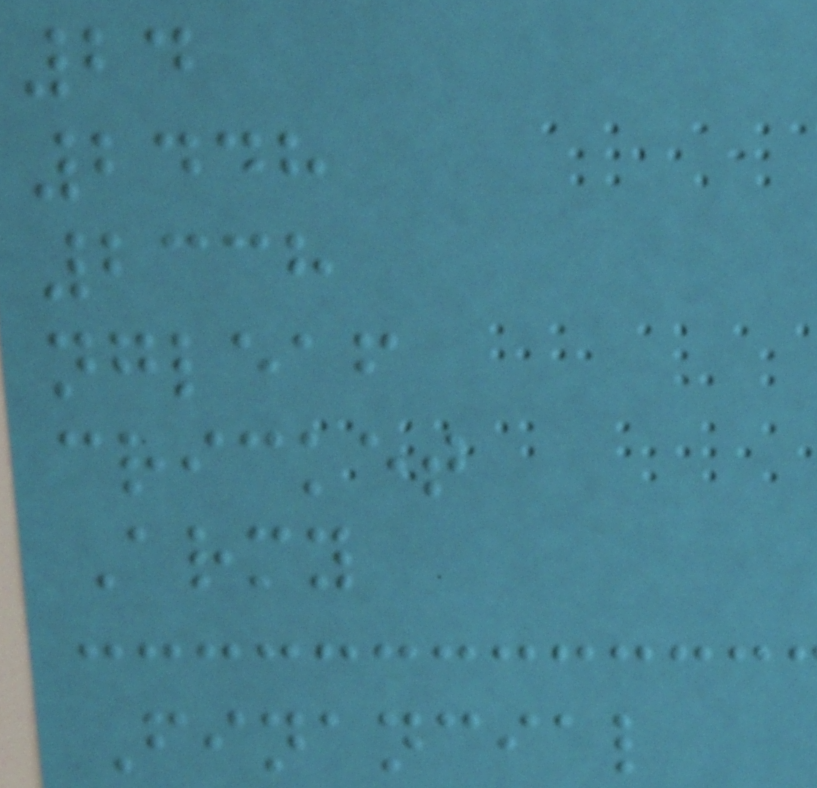24
2448
2338
ngleaf
cricket
Army
Financial
